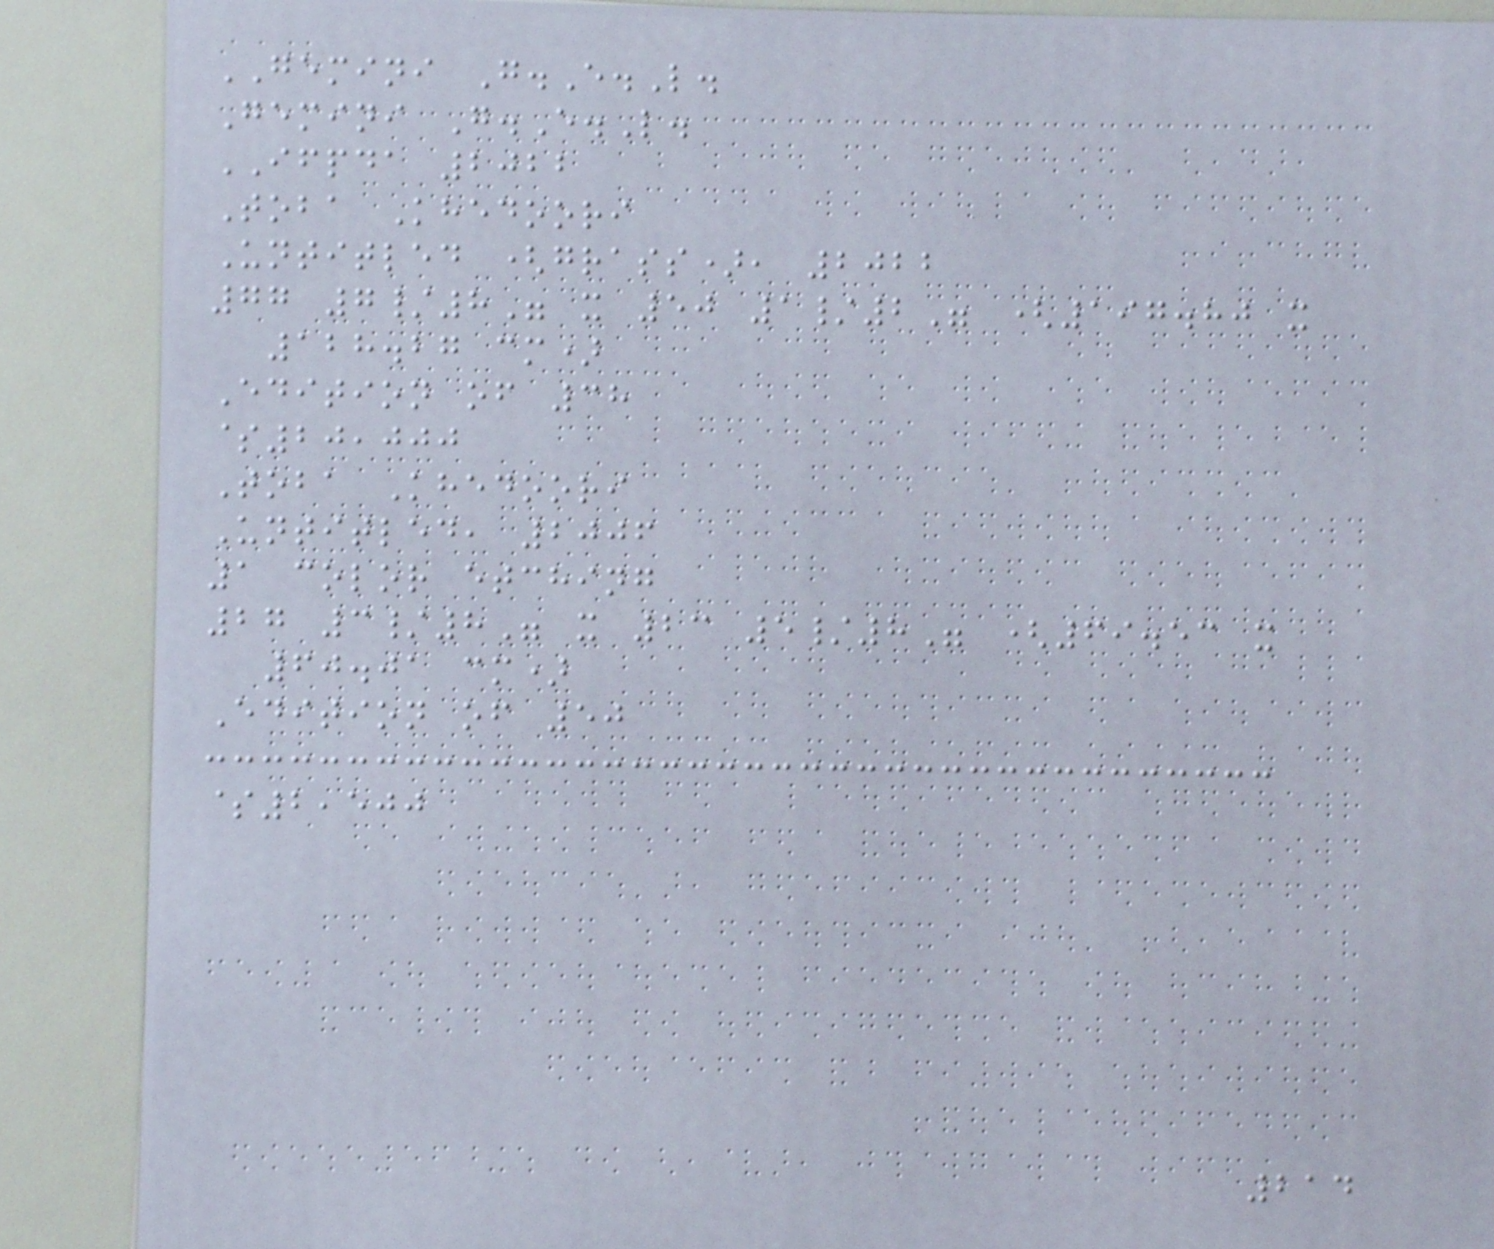GEMINI G.E.L.
Gemini G.E.L.
IFPDA 2022
Toba Khedoori
Untitled (grass), 2022
77 7/8" x 50 1/2" (197.80 x
128.27 cm)
Edition of 38
$20,000
Toba Khedoori
Untitled, 2006
1 color etching
27 3/8" x 23 5/8" (69.53 x
60.01 cm)
Edition of 50
$2,500
214
